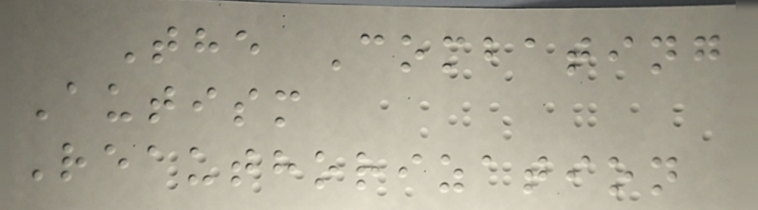The Combating
Autism
Reauthorization
